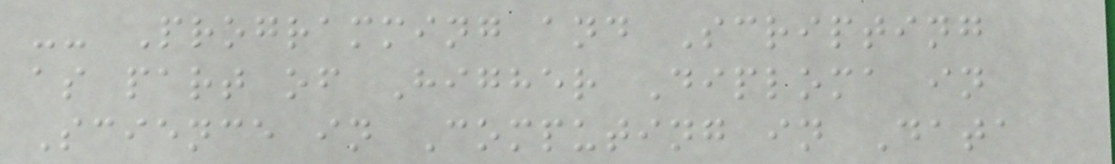-- Programming and Scripting
as part of Higher Diploma in
Science in Computing in Data
